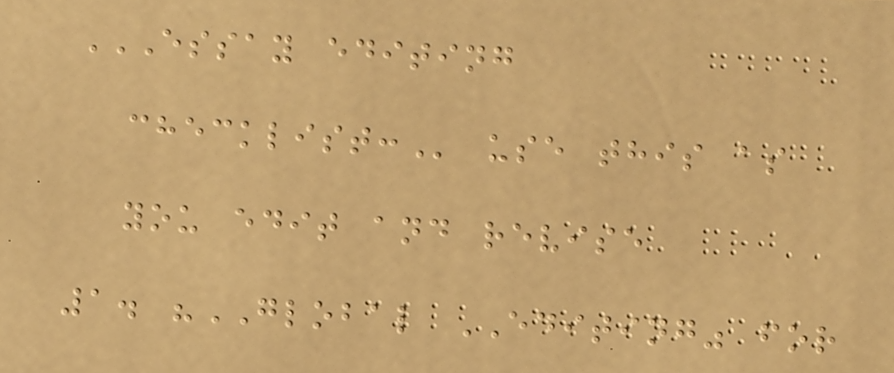ESSAY EDITING
CHECKLIST: use this as
you edit and revise
1. "GLOBAL EDITING" for
